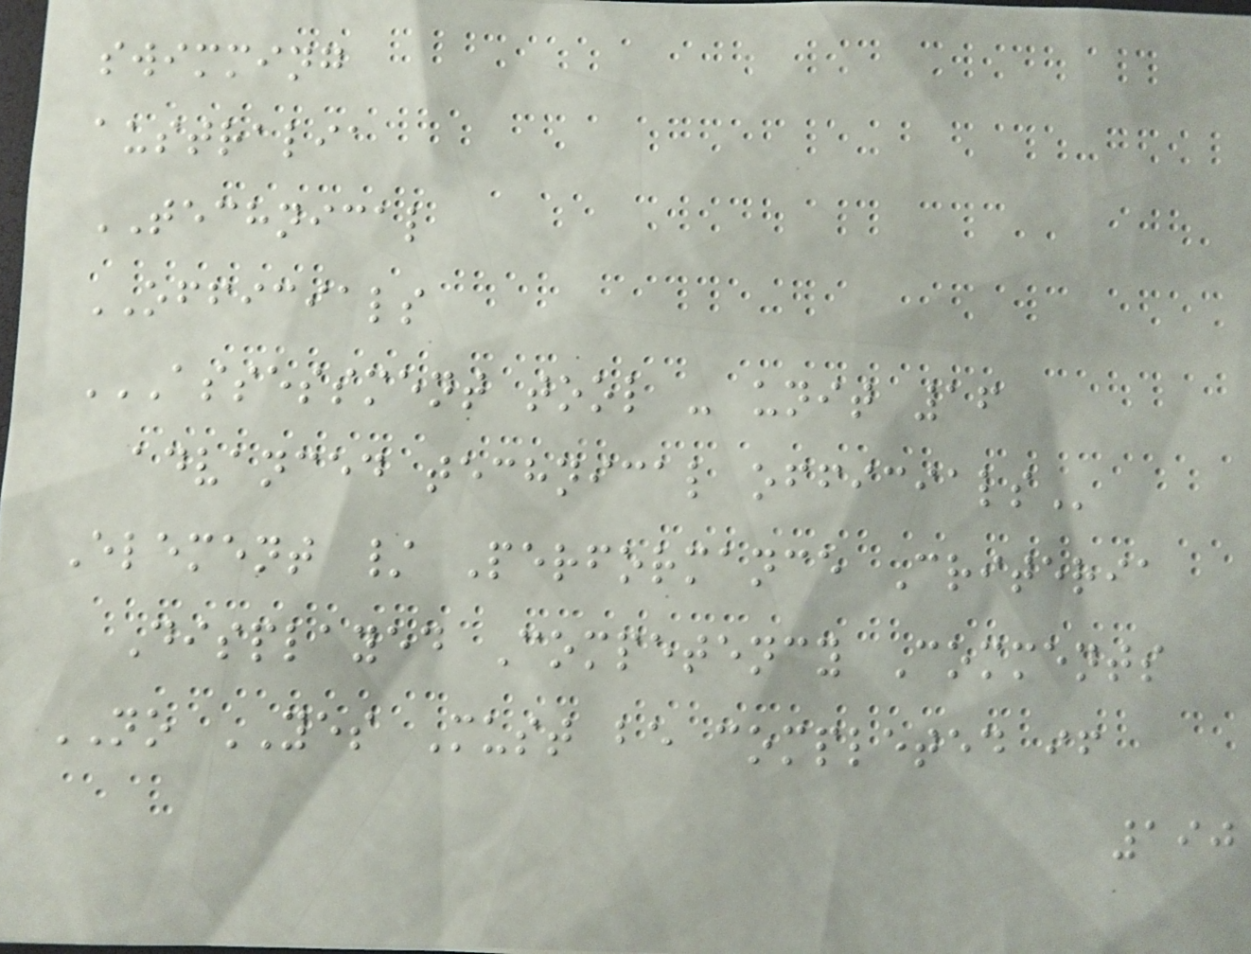swimming
australia
TECHNICAL
OFFICIALS
ASSESSMENT TOOL - UNIT 16
ADVANCED TECHNICAL OFFICIALS
Element / Performance Criteria
Displayed Competency Comments
NO YES Must be completed if
190
